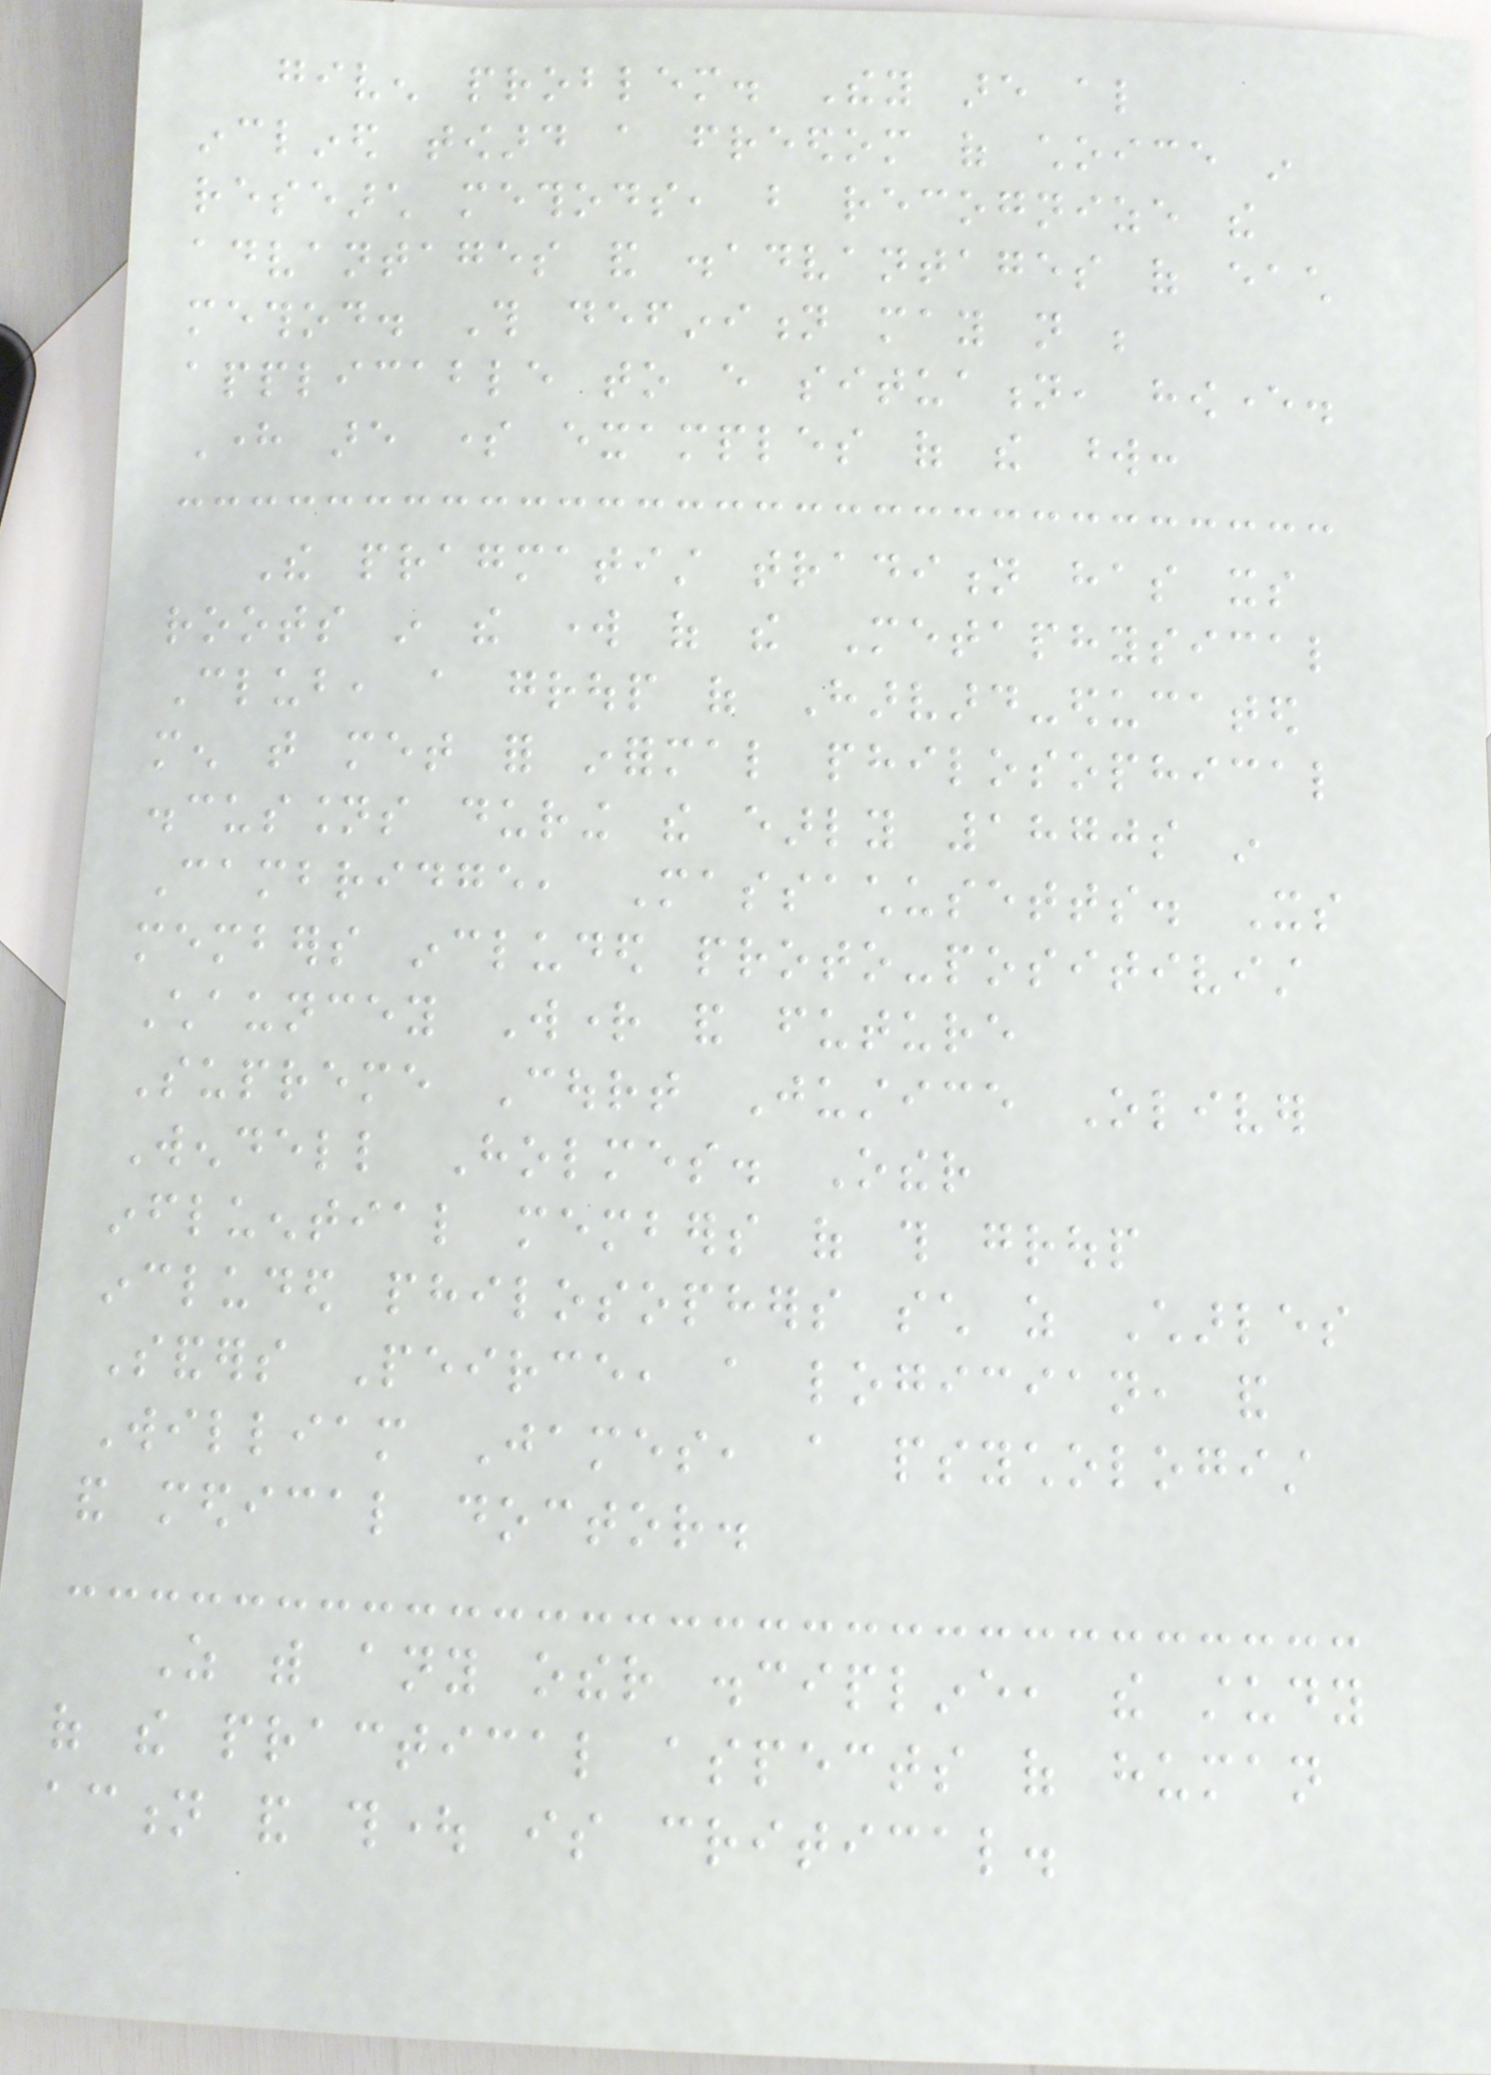given problem. They are also
inclined toward a freedom of choice in
research methods, but recognize the
advantages and disadvantages of each
method. This definition may not be
applicable to every situation, however.
Here are some examples of the word:
The pragmatist tradition has its
roots in the work of the Metaphysical
Club, a group of Harvard-educated
men that met for informal philosophical
discussions during the early 1870s in
Cambridge, Massachusetts. Its
members included proto-positivist
Chauncey Wright and future
Supreme Court Justice Oliver
Wendell Holmes. Other
influential members of this group
included philosophers such as Charles
Sanders Peirce, a logician, and
William James, a psychologist
and medical doctor.
As with any other discipline, the study
of the practical aspects of human
action and thought is critical.
